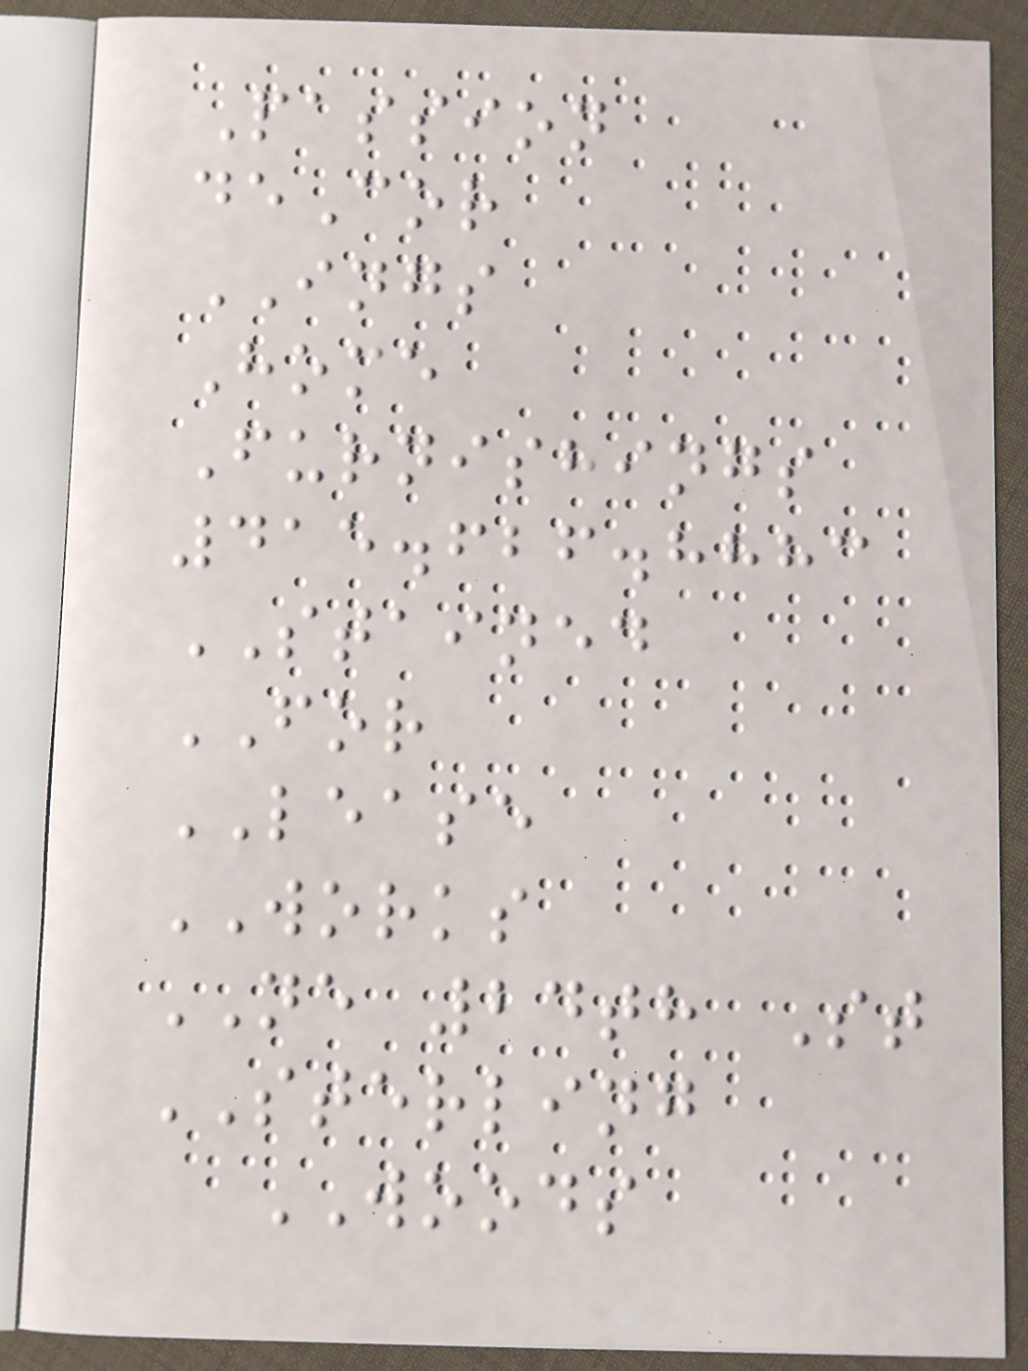Passion
deCor
INGS
Home
Furnishings
415.626.8883
STAINED
FOR
LEASE
WORKS
NE 24th St
STERLING
WOODS
